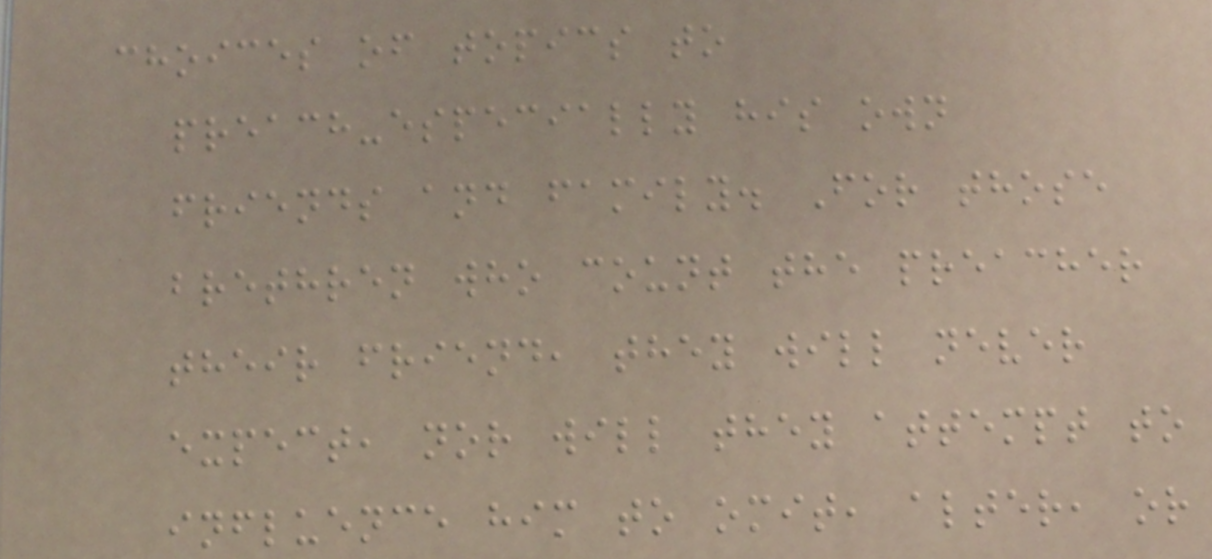choices of topics to
preach-especially his own
friends and family. For those
brethren who count the preacher
their friend, they will never
expect, nor will they attempt to
influence him to omit, alter, or
